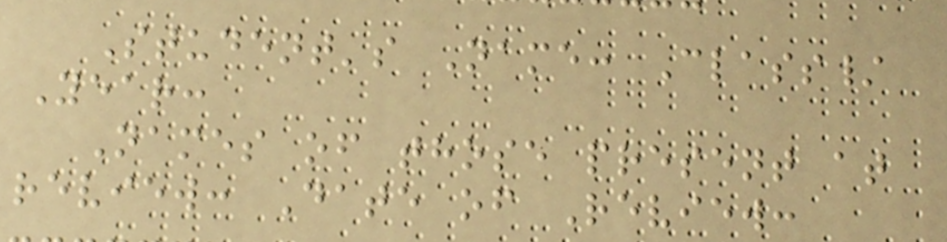Student's Name: Class/
Year:
Names of those present at
review: Date of Review:
